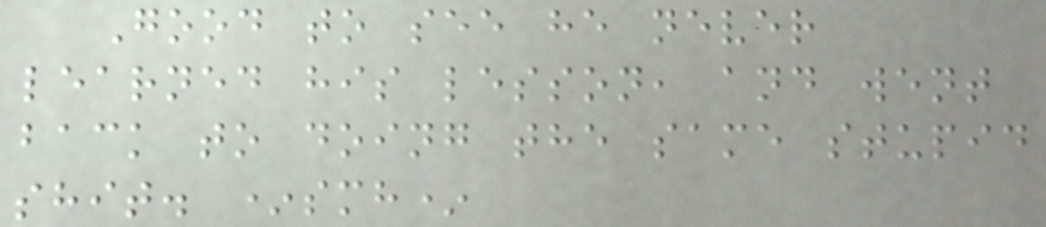Good to see he never
learned his lesson, and went
back to doing the same stupid
shit. *smh*
